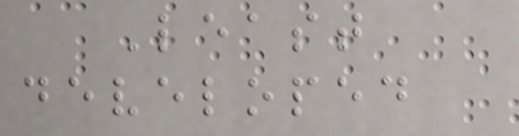Least
developed
